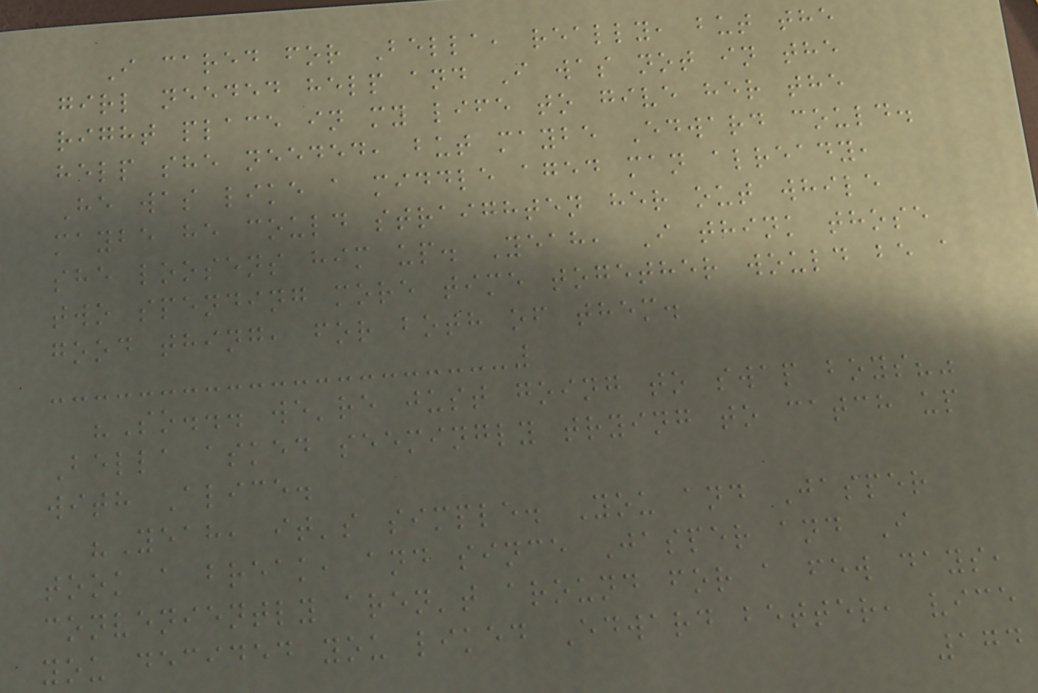I cared for Bella, really, but the
girl needed help and I was not in the
right place in my life to give her the
help she needed, but maybe Edward could.
He was like a middle aged man already,
maybe he could straighten her out while
she loosens him up. Yeah, I think those
two spending more time together would be a
good thing, for both of them.
"So... we're just going to swap boys?"
Bella asked seemingly trying to catch up
with Alice.
"Yeah, it's simple. You and Jasper
took a break, and since Jasper and I
conveniently aren't around for a few days,
you decided you liked Edward better, vice
174
